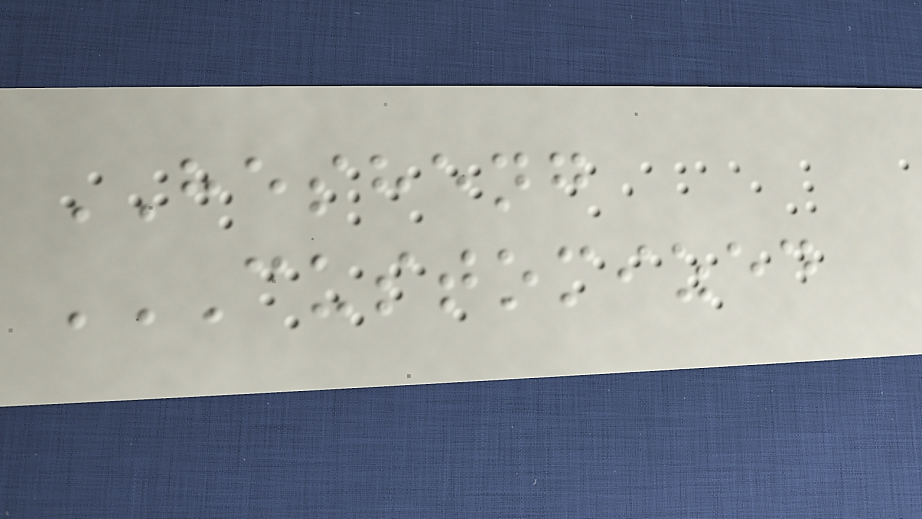HESHENG
CUSTOMIZED
